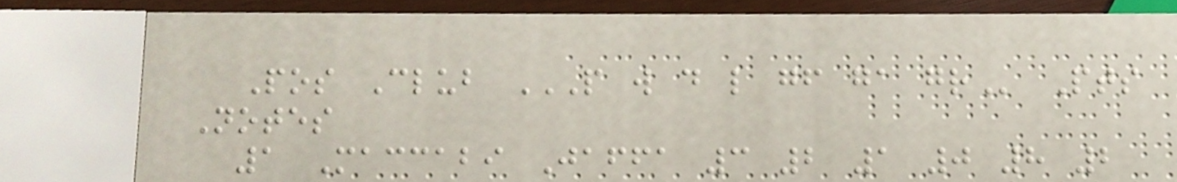Pos Club P W D L GF GA GR Pts
Notes
1 Maccabi Jaffa 3 2 1 0 8 2
